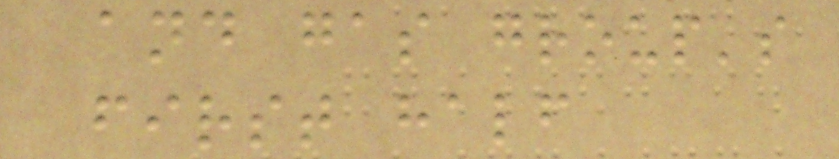and gas group's
first half
